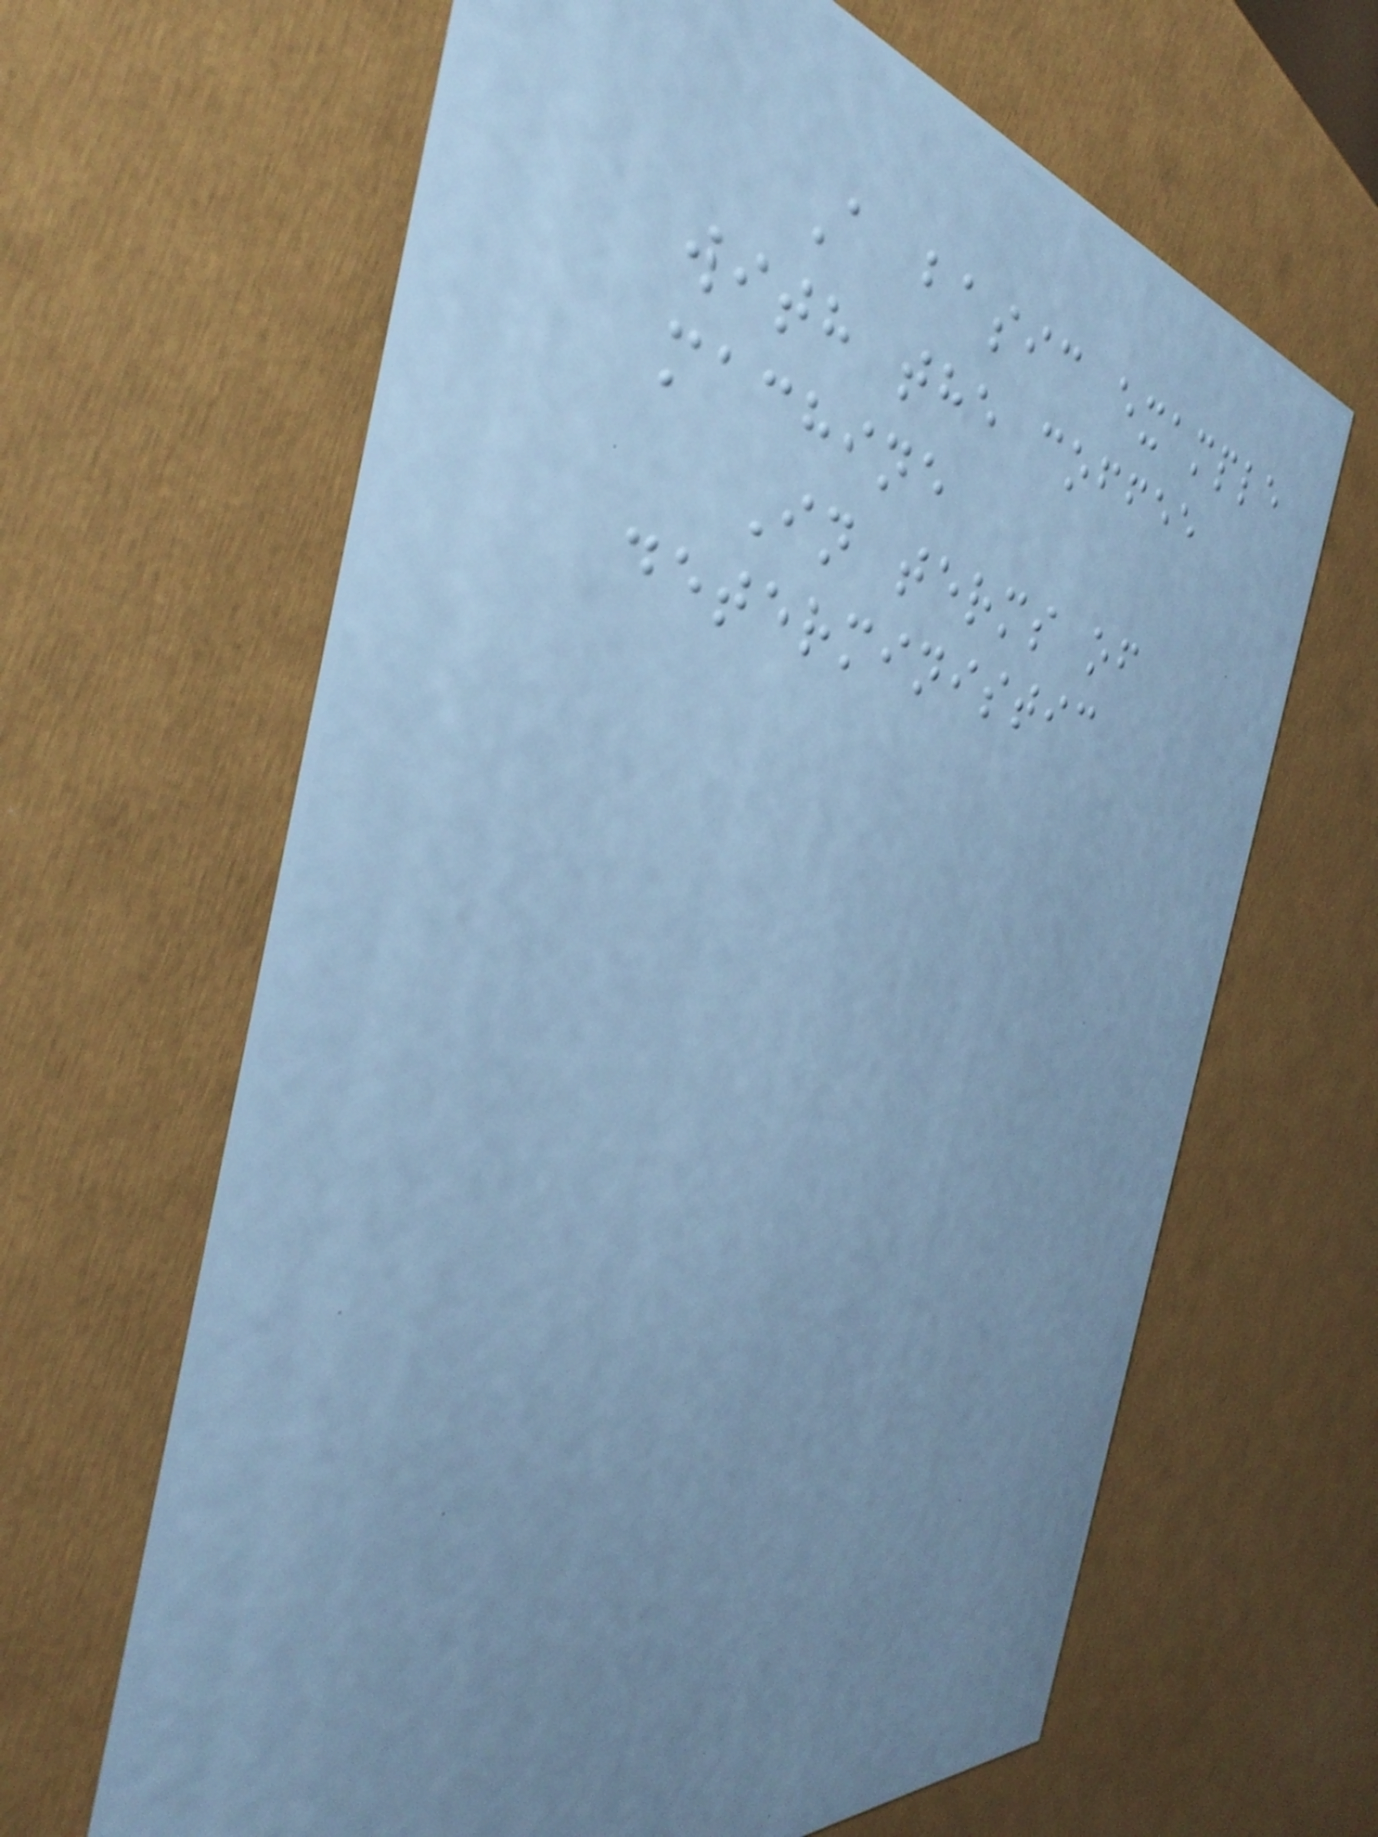A basic example
with the coffee
machine
In terms of
deterministic
